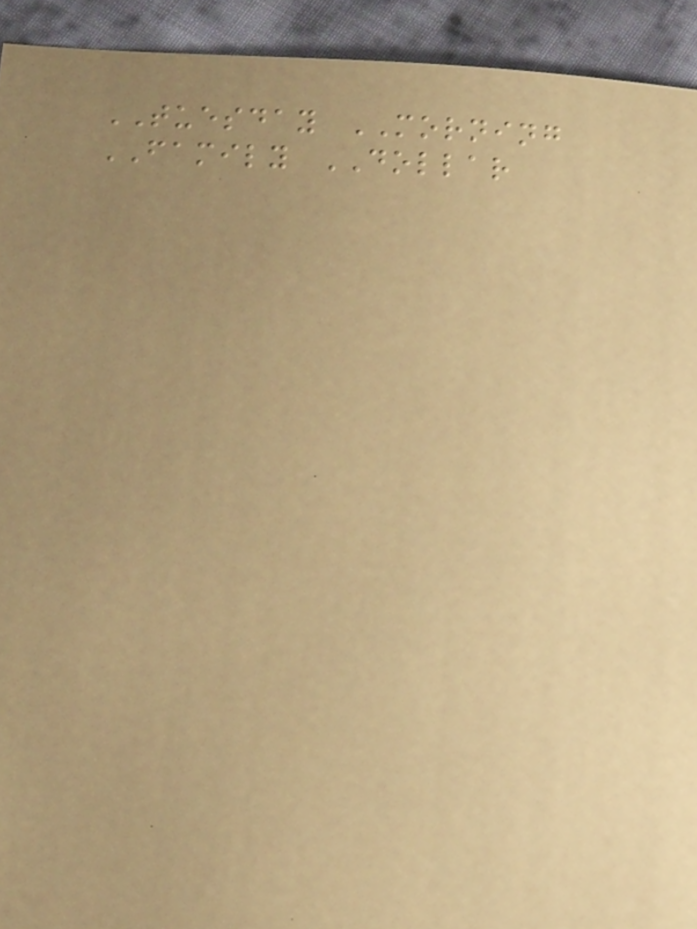TUESDAY MORNING
FAMILY DOLLAR
